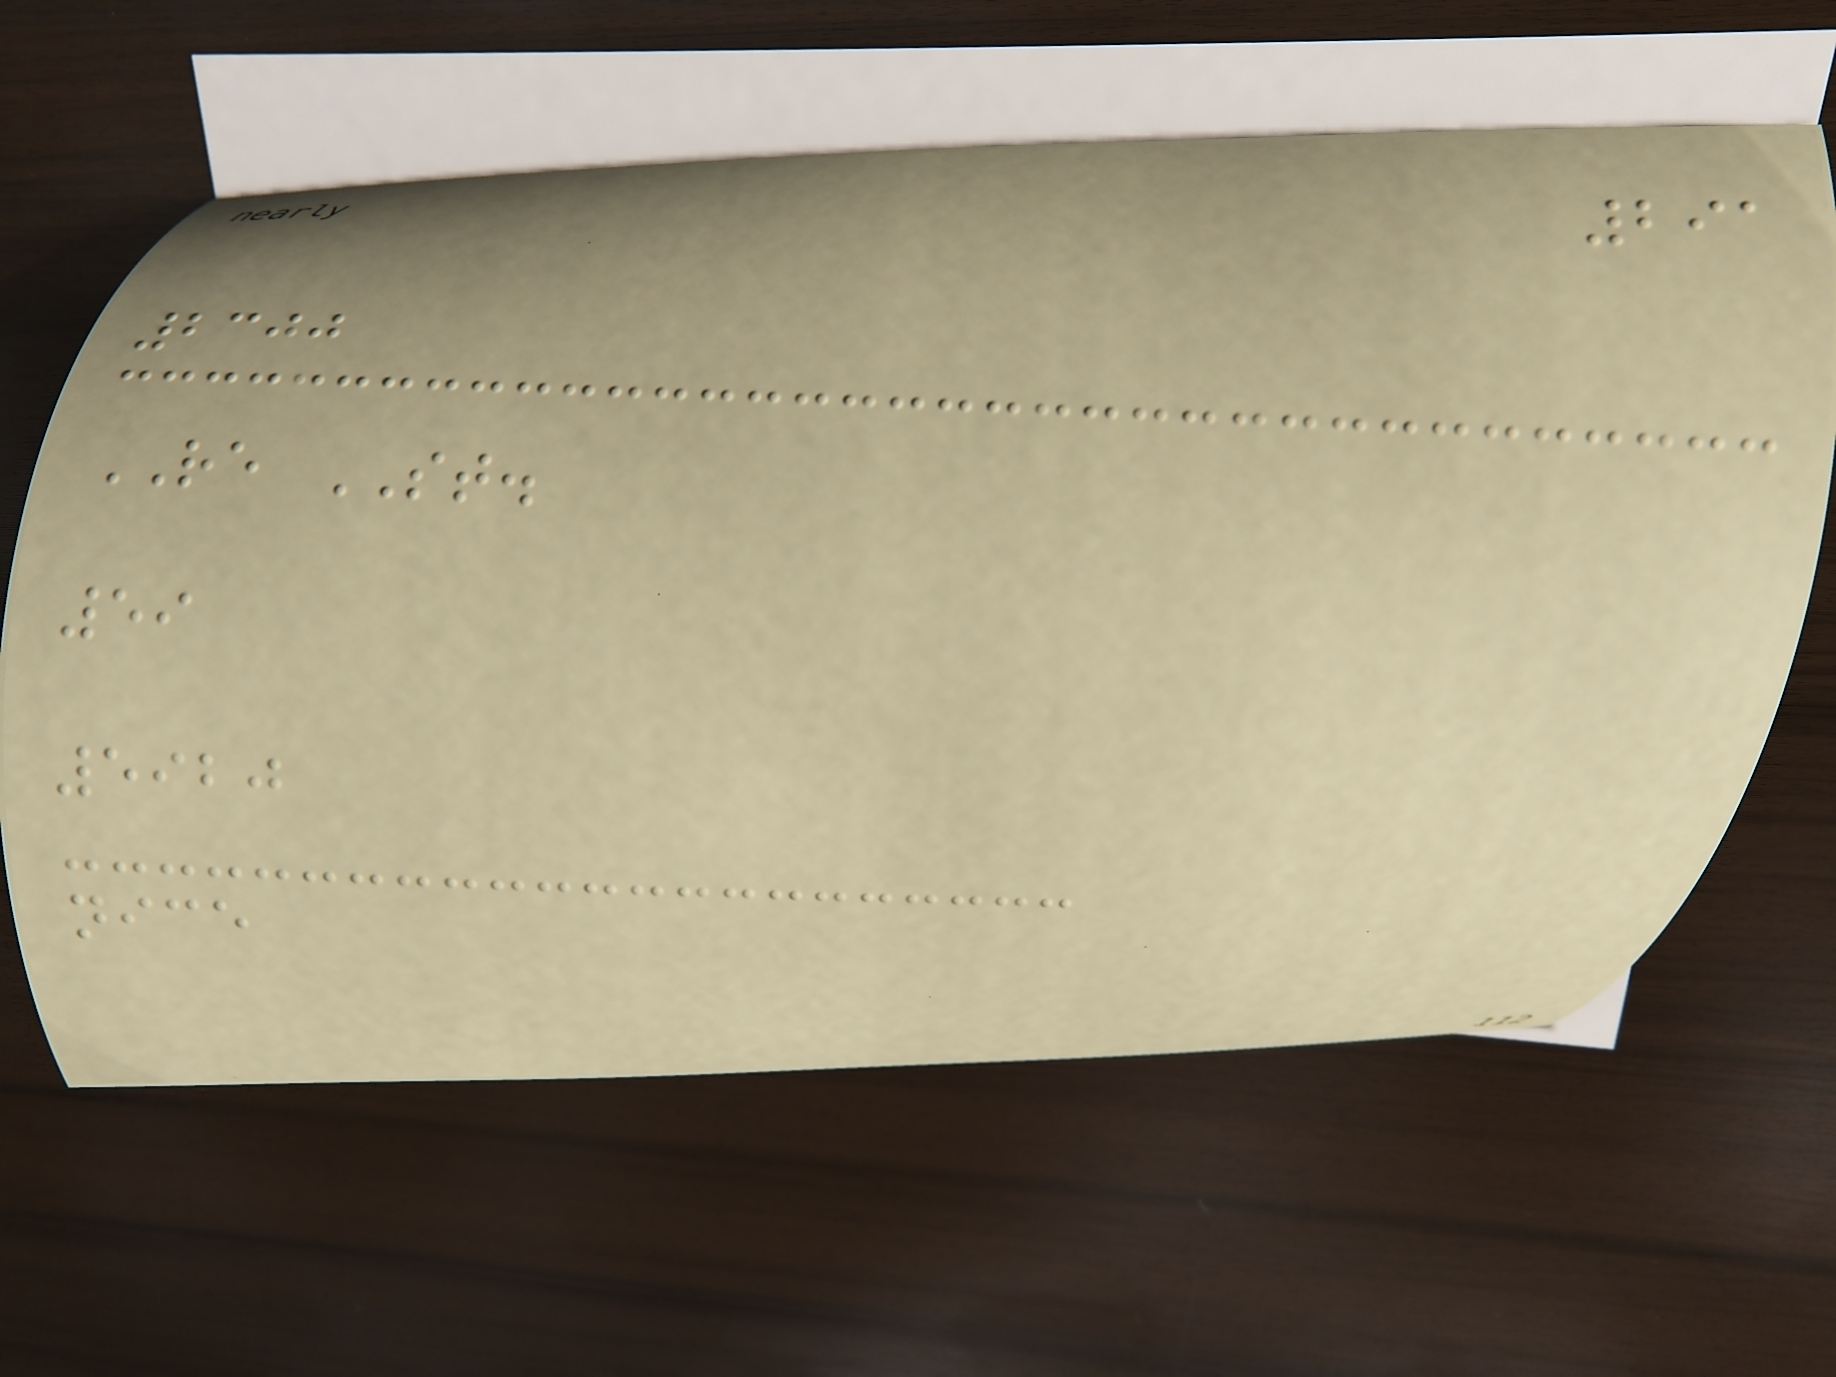291
2300
RE ST.
59
5920
nice
